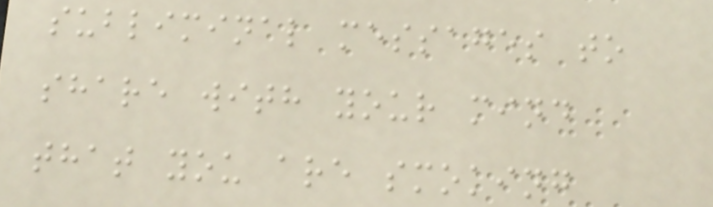subliminal messages to
share with your mind
that you are smoking
